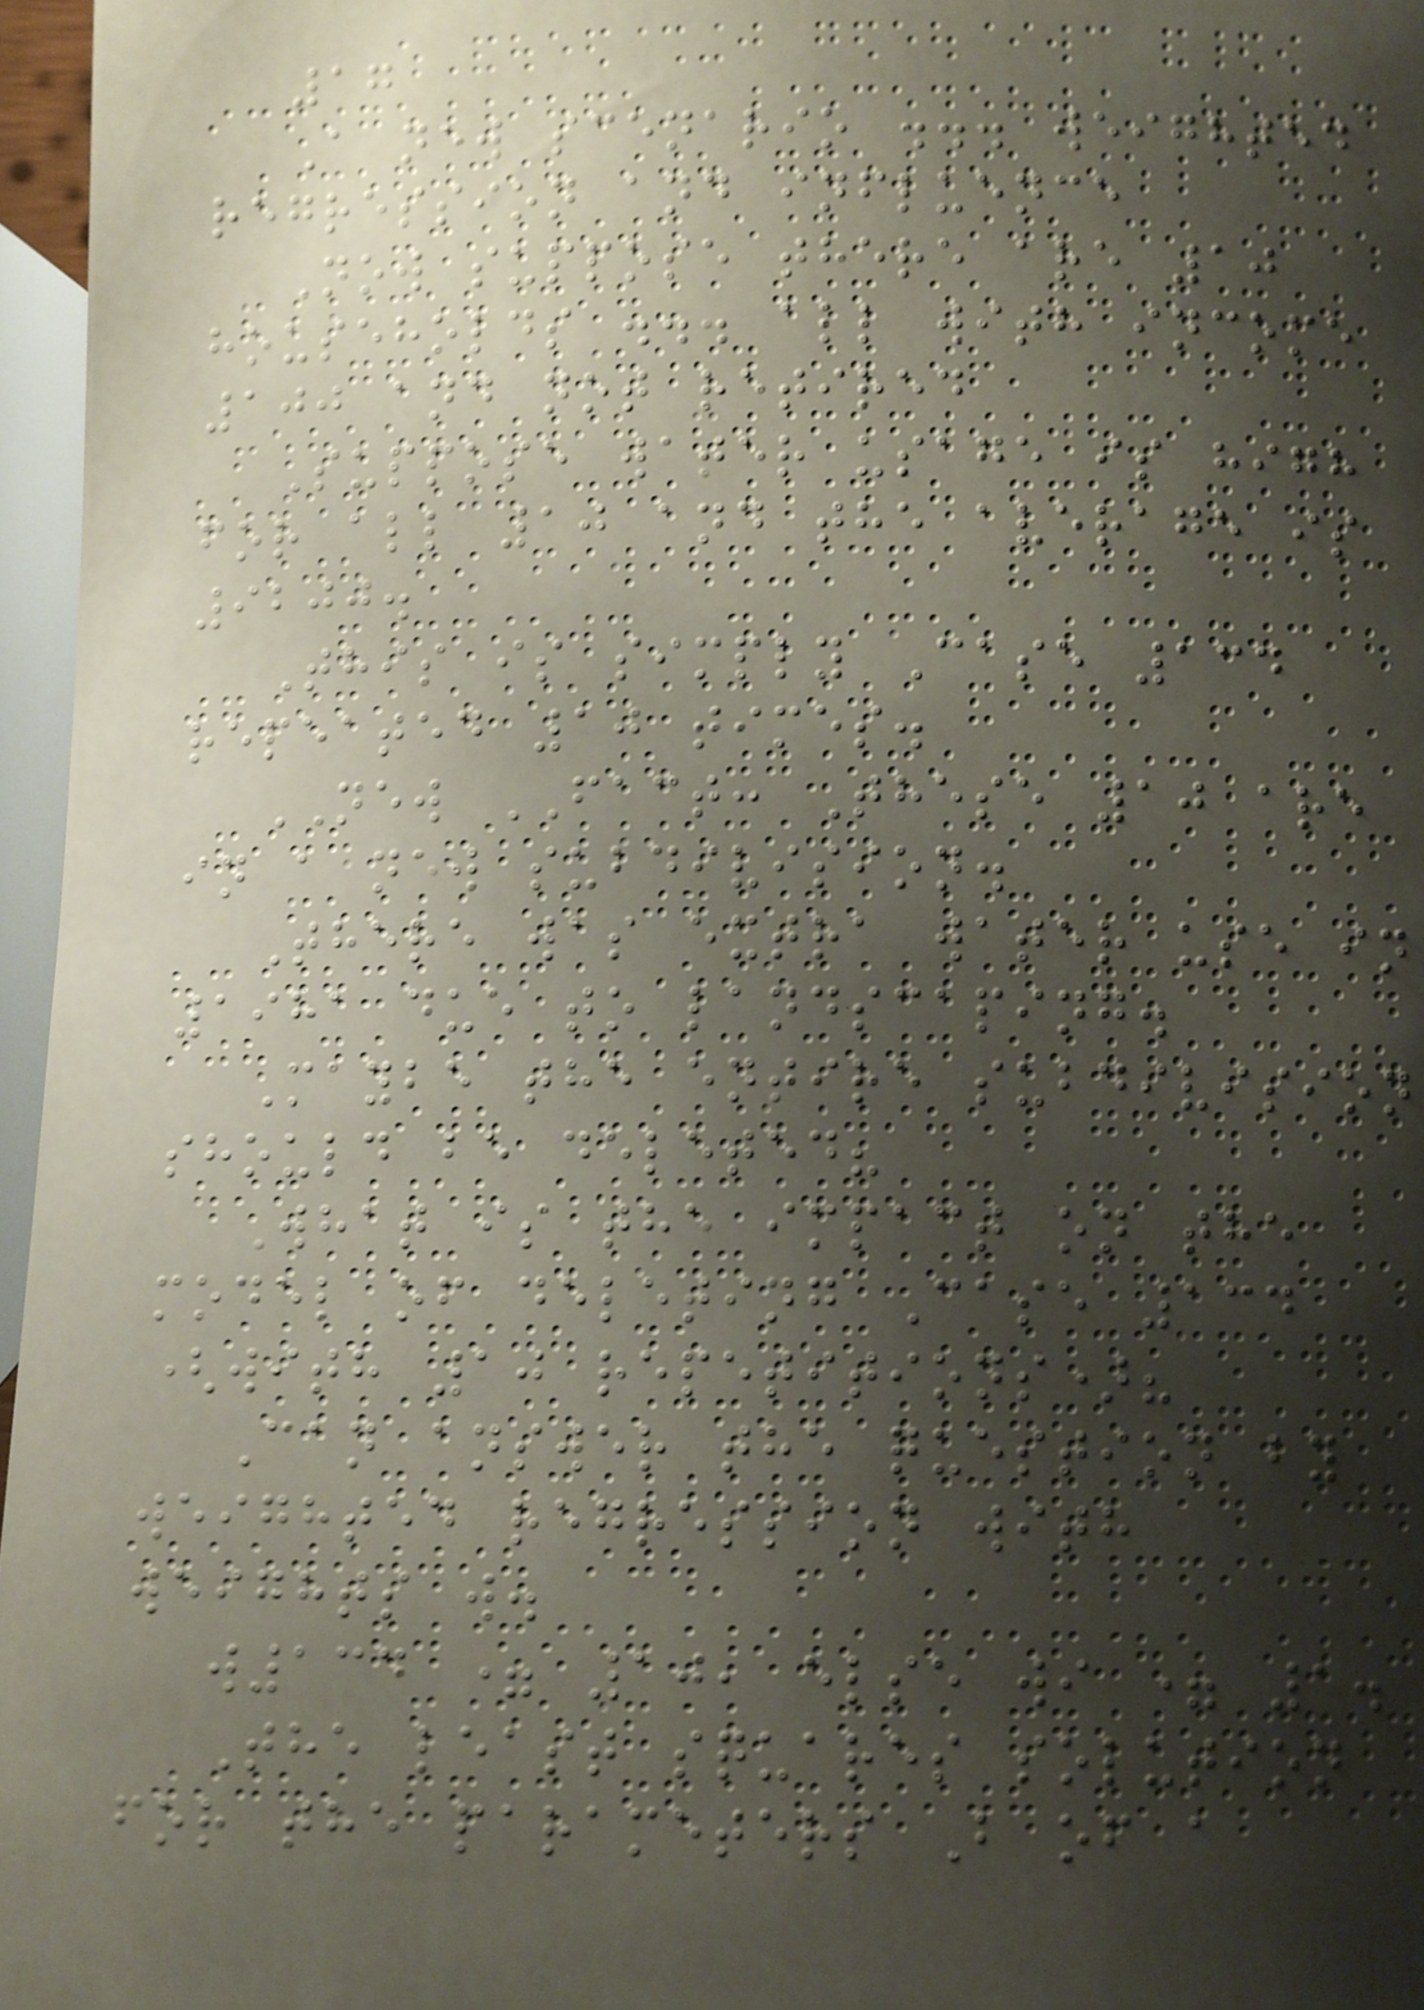17
A new scenario ... weighted
regression and influence
Now suppose there are 10
households ... all with income
100 and not retired
Suppose water usage is high
for all 10 and the average is
9200.
This is simply Case 134
repeated 10 times.
NEW FACT: These 10 are
in a new subdivision.
There was extra water use in
1981 due to landscaping.
Maybe the entire subdivision
should be deleted?
What is the impact on the
model of deleting Case 134
(with 10 repetitions)?
Can answer the question by
weighted regression with
weights w.
w134 = 10, else wi = 1.
The least squares solution
for the parameters B of a
